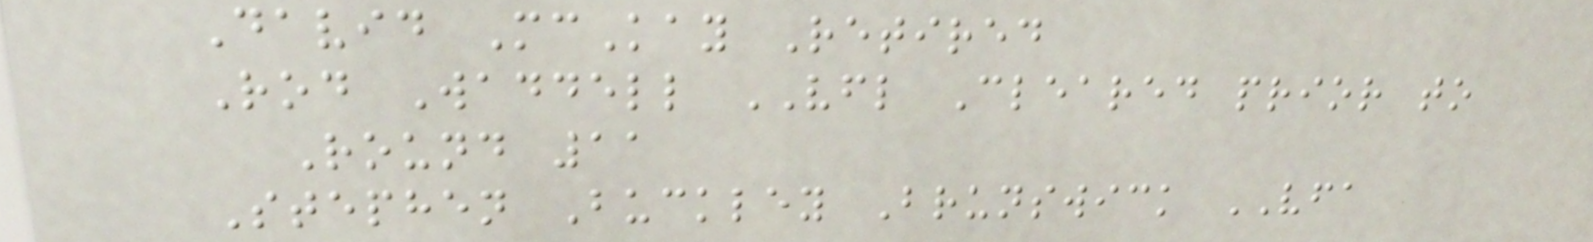David McKay Retired
Rod Waddell VFL Cleared prior to
Round 11
Stephen Buckley Brunswick VFA
